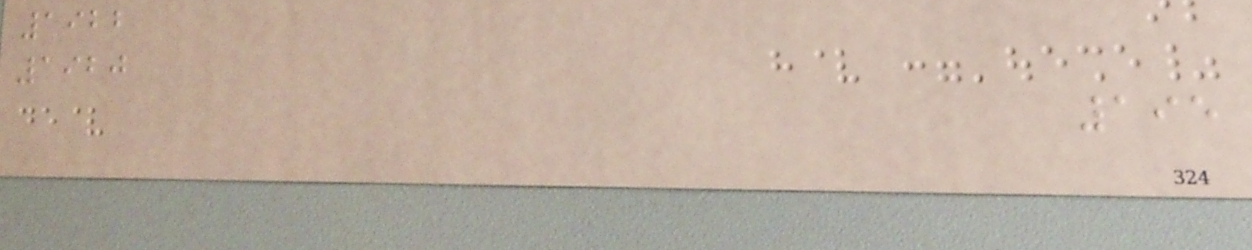1922
1920
195
